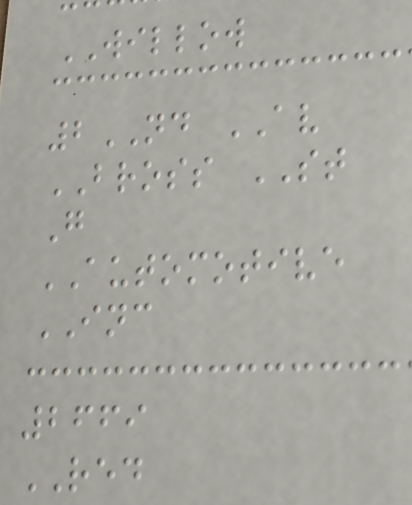WILLOW
2ND AV
BROSS ST
G
AUTOMOTIVE
INC
2669
RED
